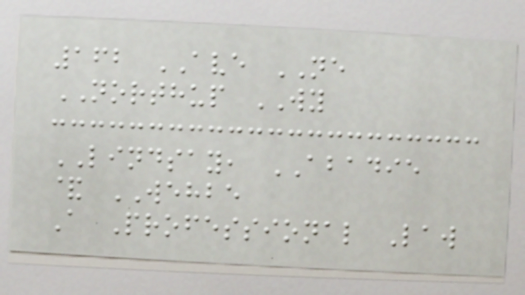162 AVE NE
NORTHUP WY
LINDSAY, ABADIE
& WEHBE
A Professional Law
